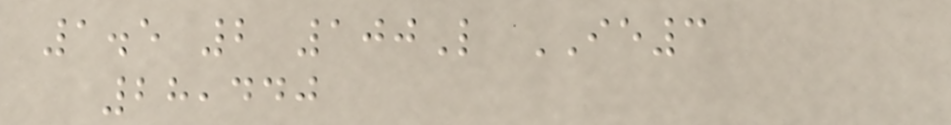1.5 2 100L IE3
28,440
